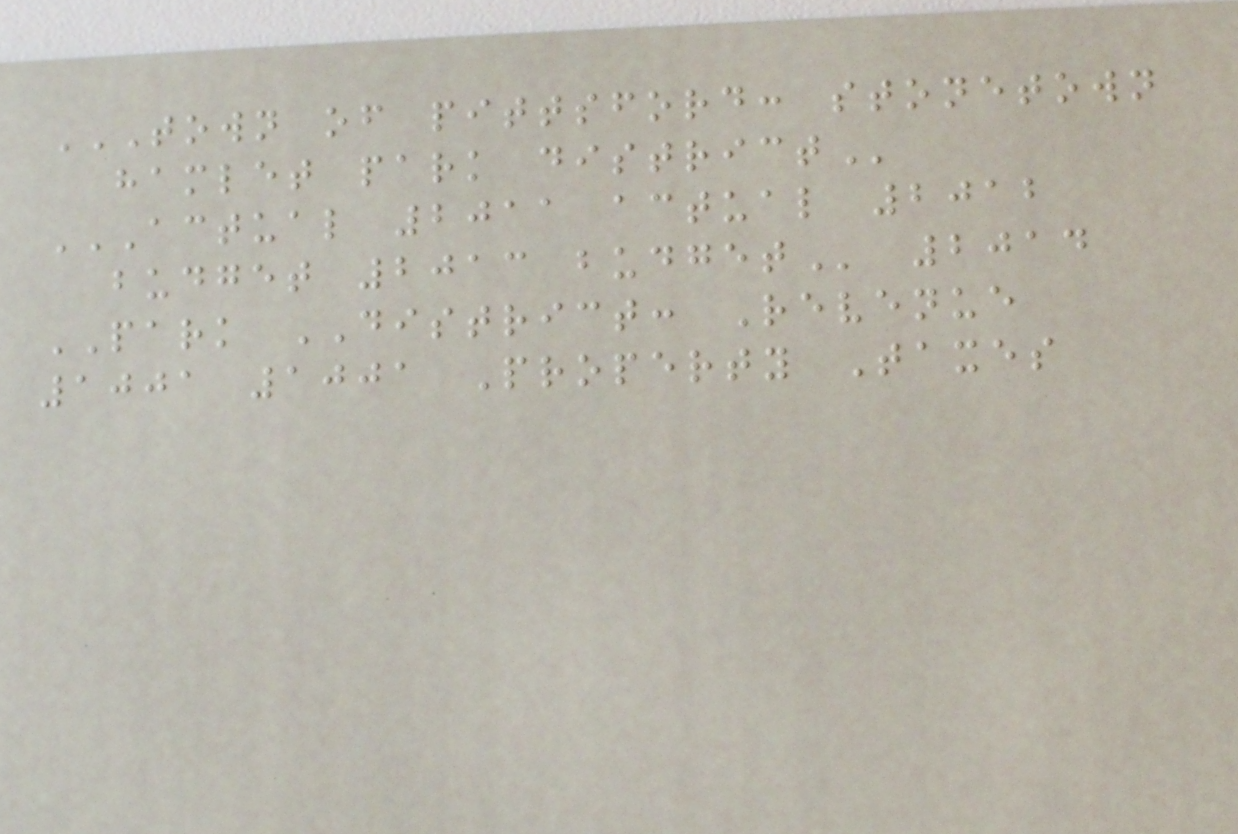TOWN OF PITTSFORD: STONETOWN
HAMLET PARK DISTRICT
ACTUAL 2011 ACTUAL 2012
BUDGET 2013 BUDGET 2014
PARK DISTRICT: Revenue
1001 1001 Property Taxes
